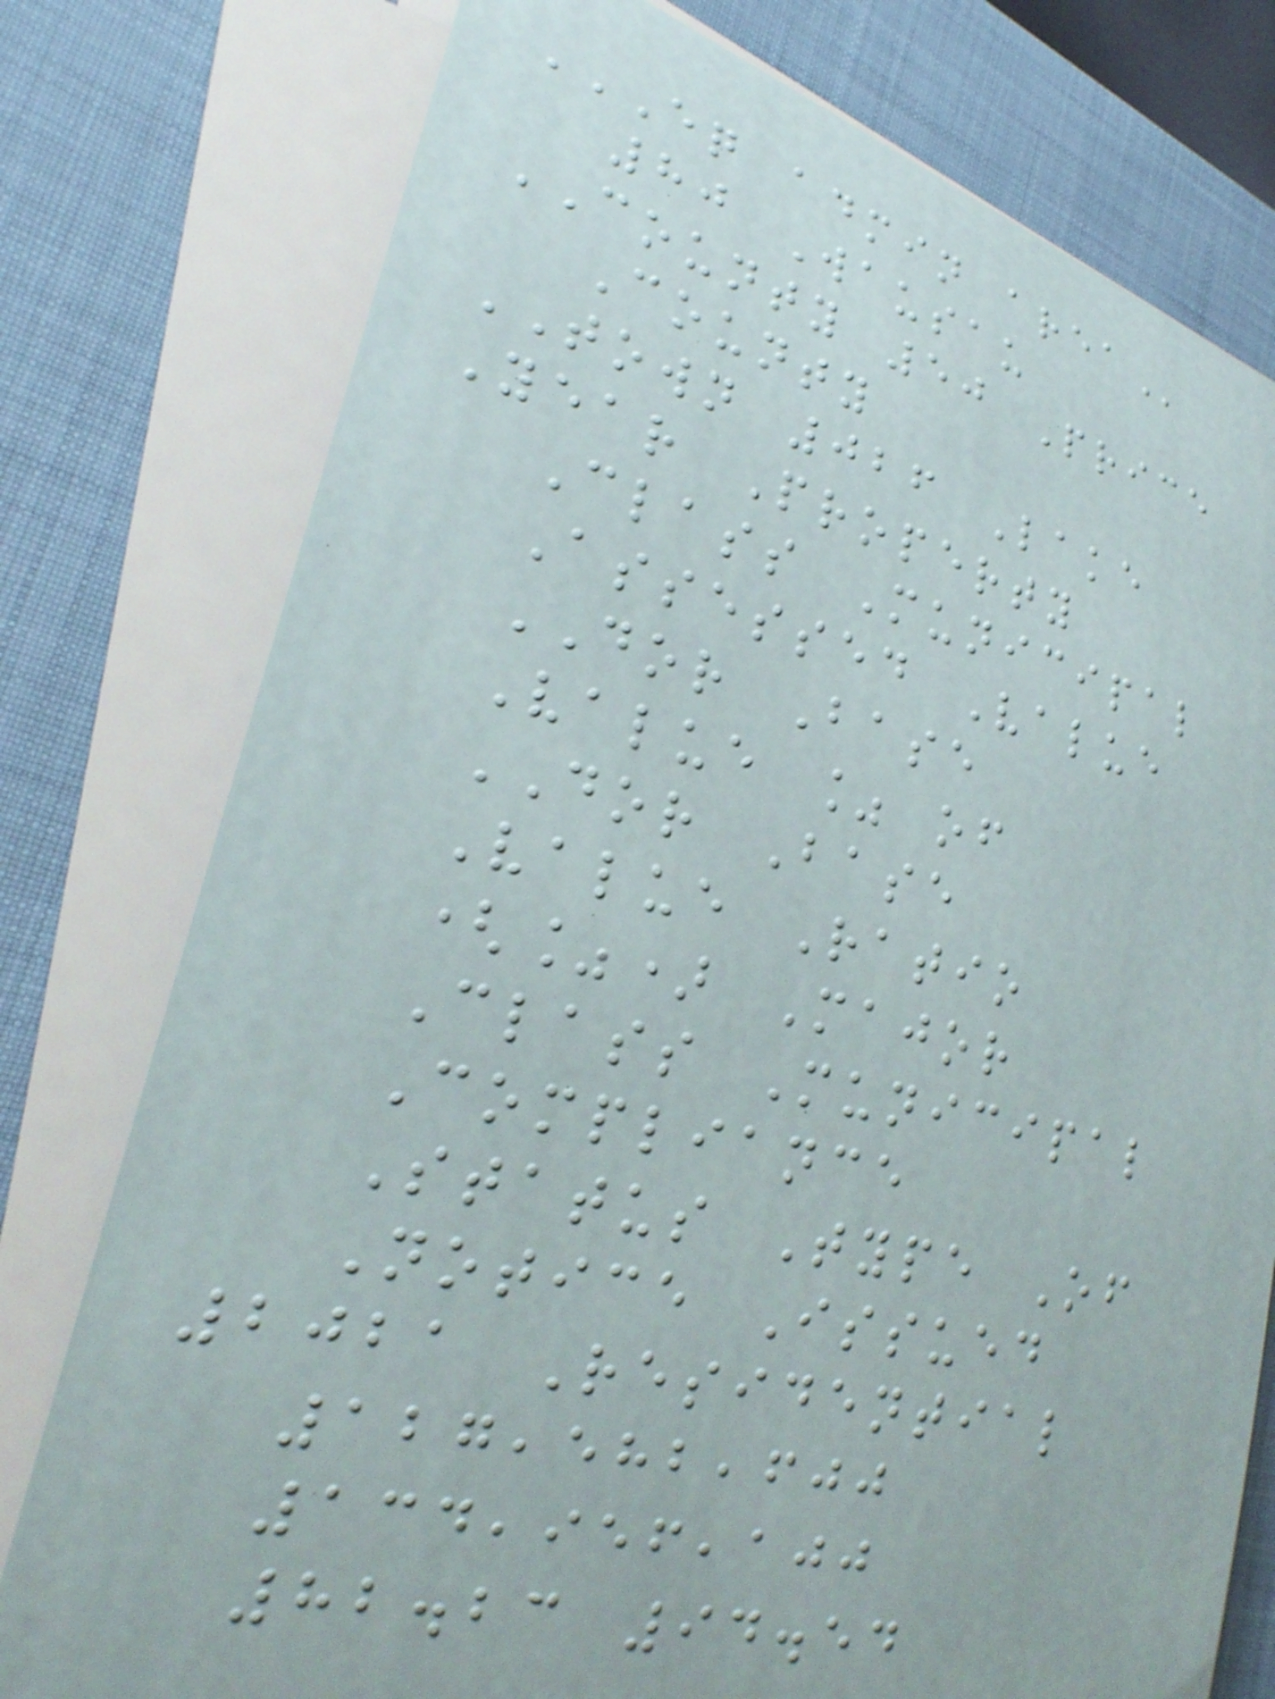EQ ADMIN AREA
80 Wausau
COUNTY 50 Price
County
TOWN 026 Lake
Year Property
Class Municipal
Assessed Value
DOR Base
Value % of
DOR Base
Value Ratio
(%) Major
Class Municipal
Compliance
Status Type Of
Notice Issued
2021 Residential
127,582,600
134,956,100
82.23 94.54
